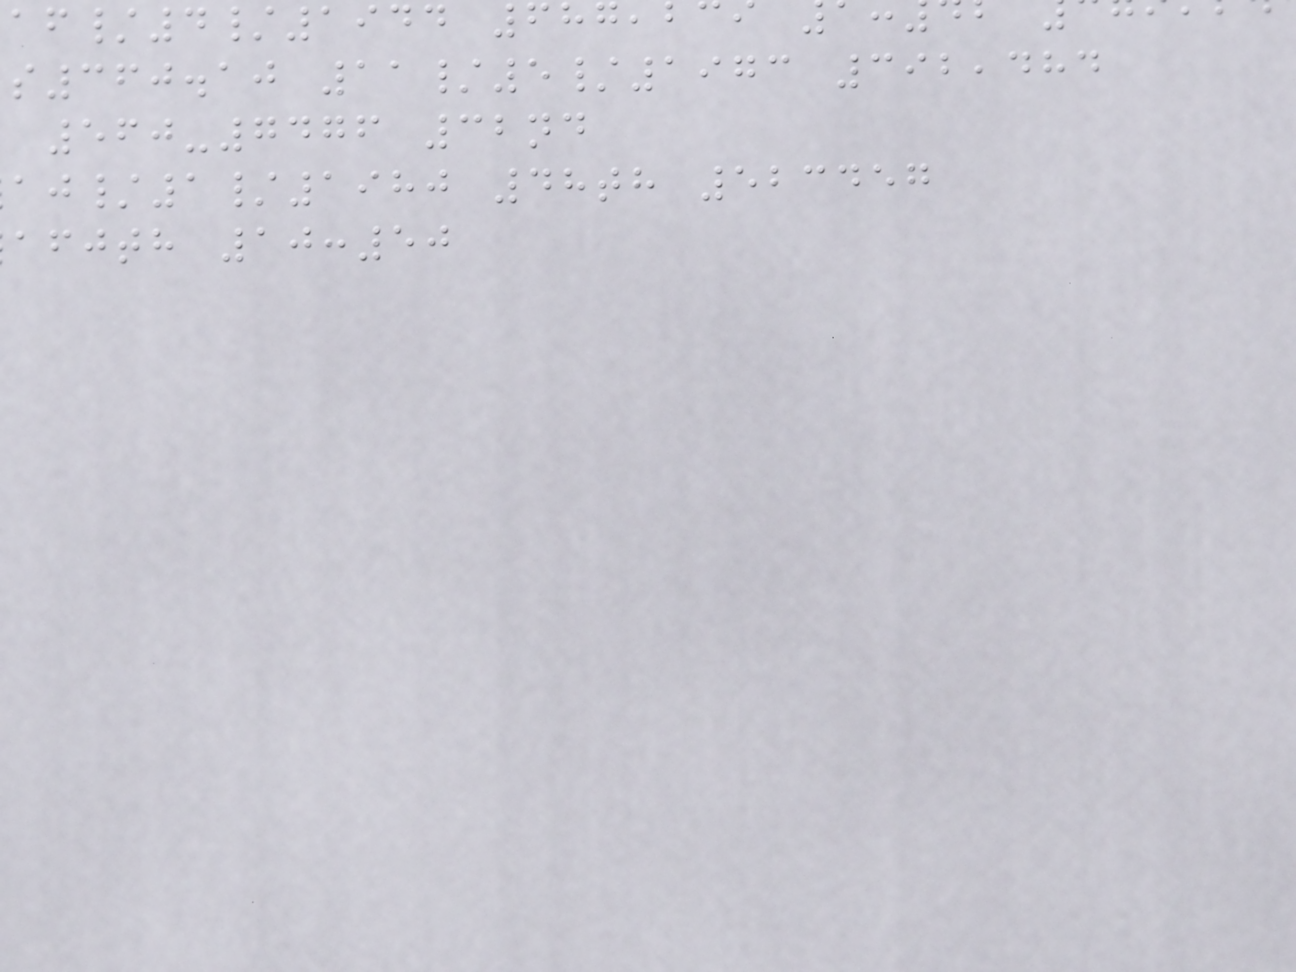/4/1944 687
360.10 11/5/1973 392,484
560-7476 32nd
/1/1980 48th 523457
afjth 10:50
